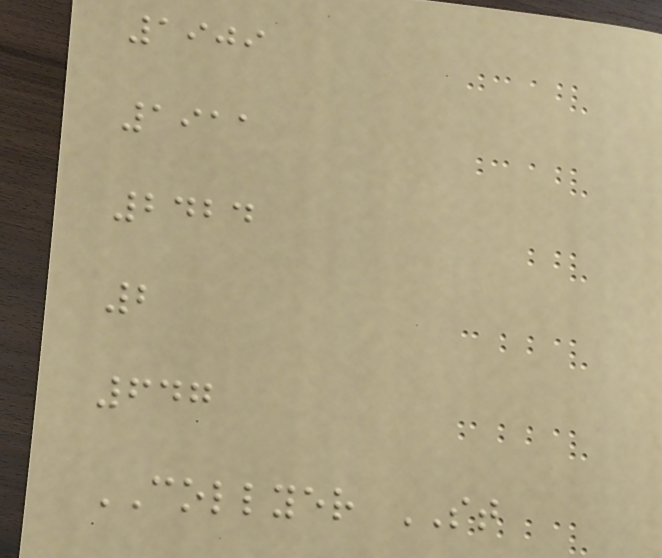1909
1911
2424
2
647
COLLYER ST
